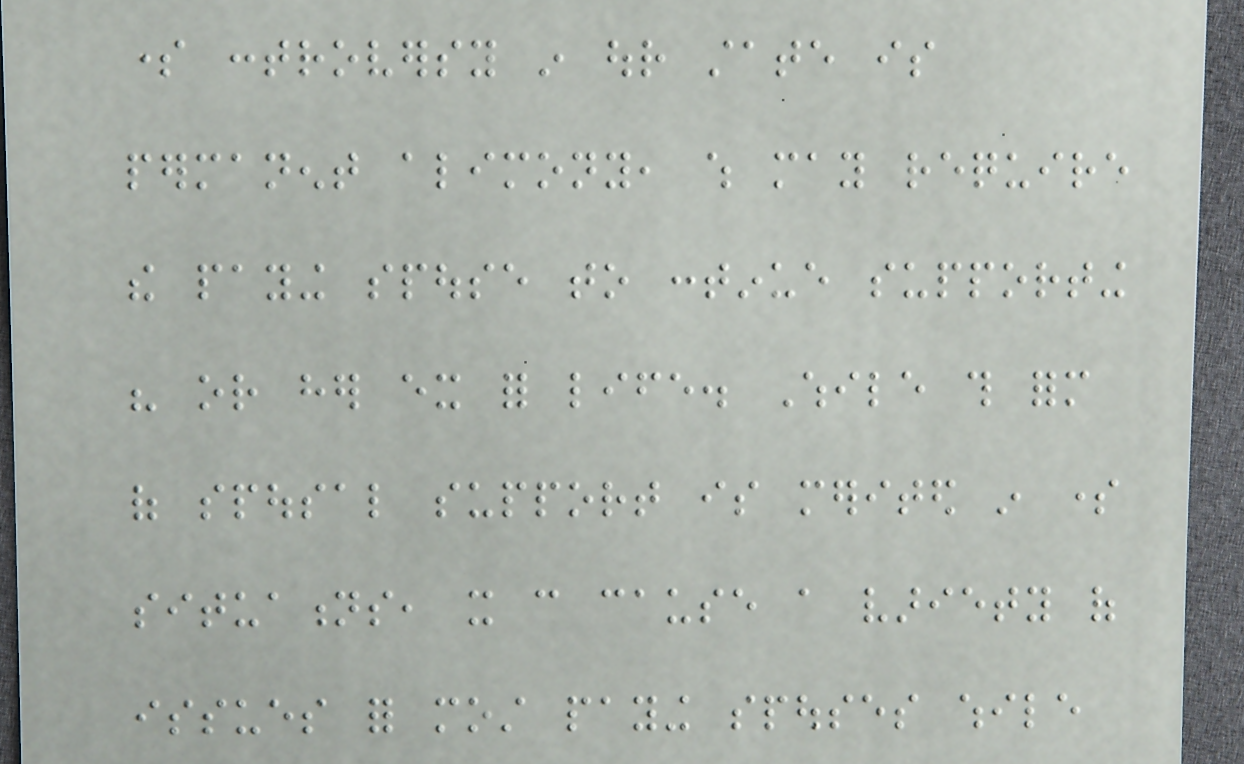some controversy in our state is
permanent alimony, which may require
the paying spouse to continue supporting
his or her ex for life. While this form
of spousal support is merited in some
situations, it can cause a variety of
issues for most paying spouses while
